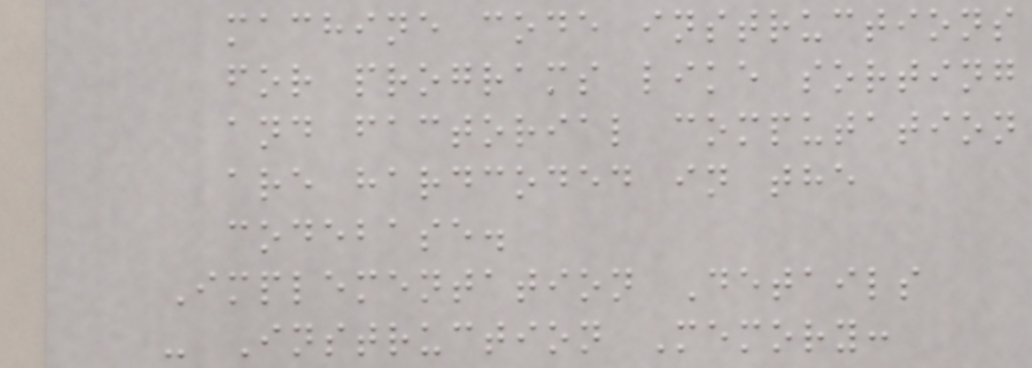machine code instructions
for programs like sorting
and factorial computation
are hardcoded in the
codebase.
Implementation Details
- Instruction Memory:
